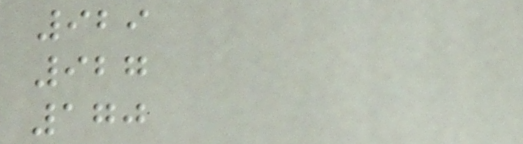929
927
170
